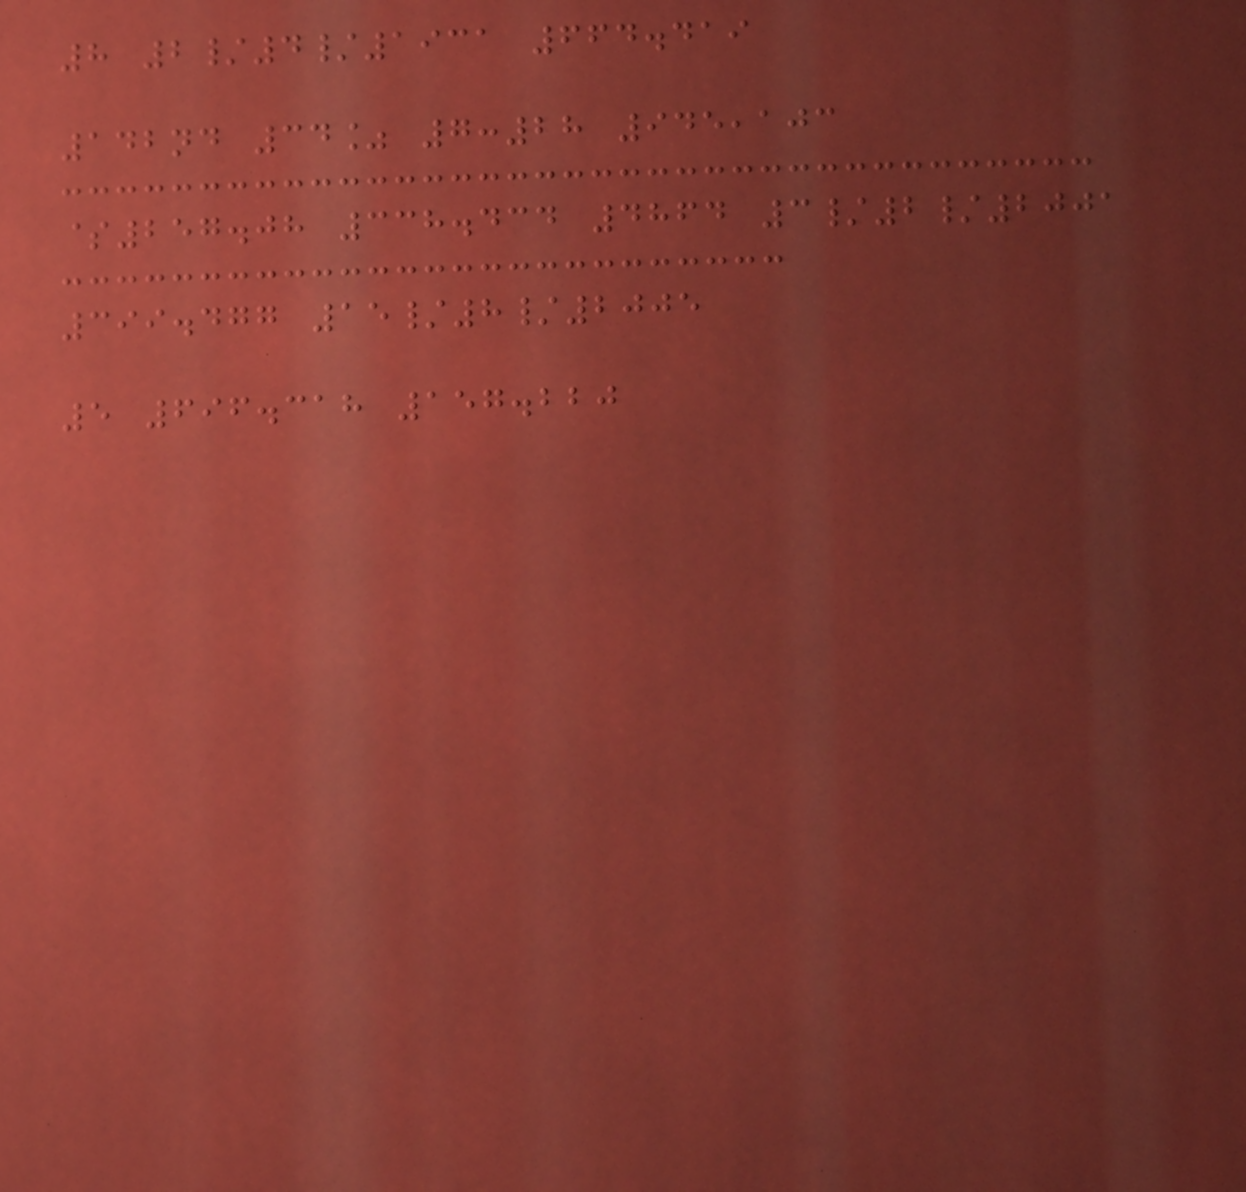8 2/4/1931 664.419
142nd 34% 7:28 945,103
$257.08 338.434 4864 3/2/2001
399.477 15/8/2005
5 696.318 157.220
